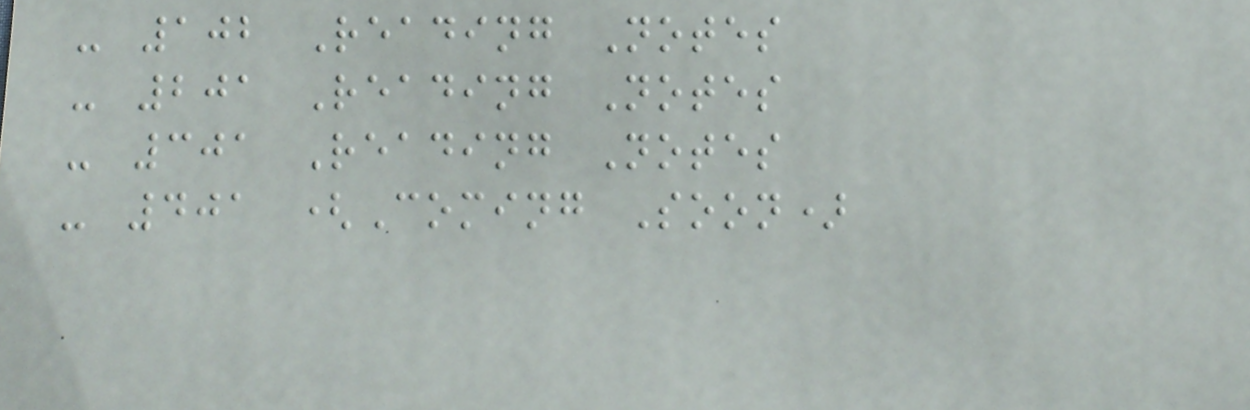- 102 Reading Notes
- 201 Reading Notes
- 301 Reading Notes
- 401 (Coming Soon)
